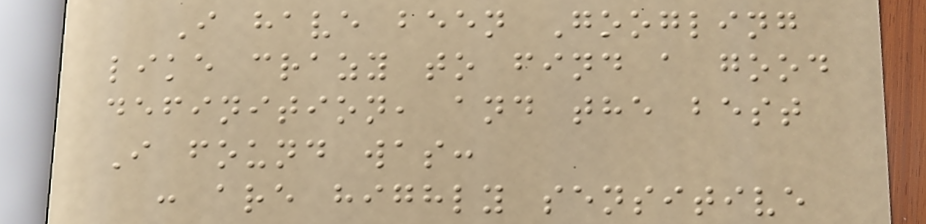I have been Googling
like crazy to find a good
definition, and the best
I found was:
: are highly sensitive
